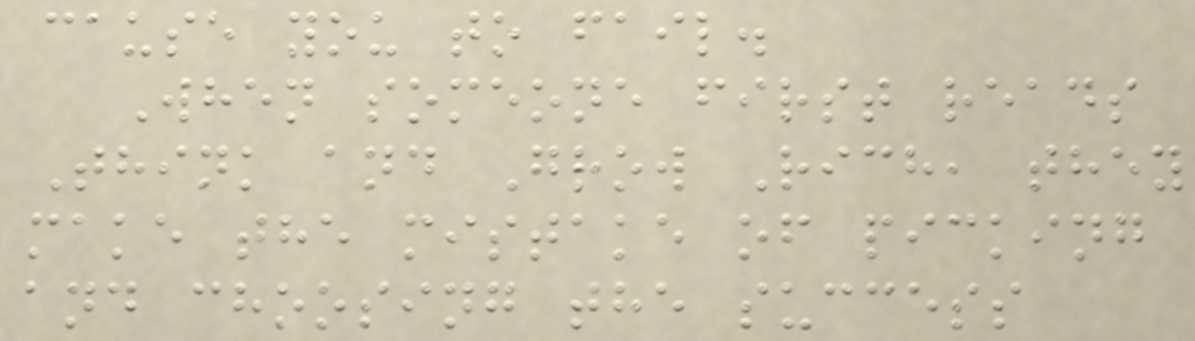cause you to fail.
When someone first reads
Think and Grow Rich, they
make the mistake of picking
and choosing the success
